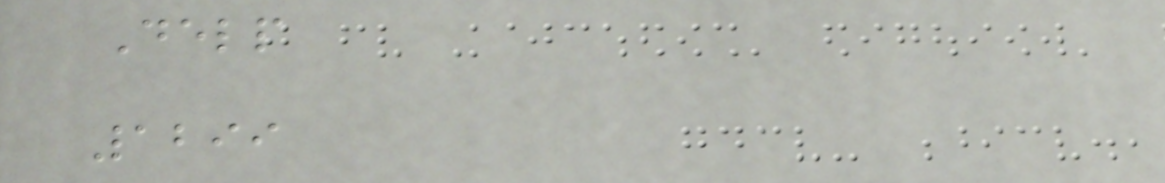Delp
1299
